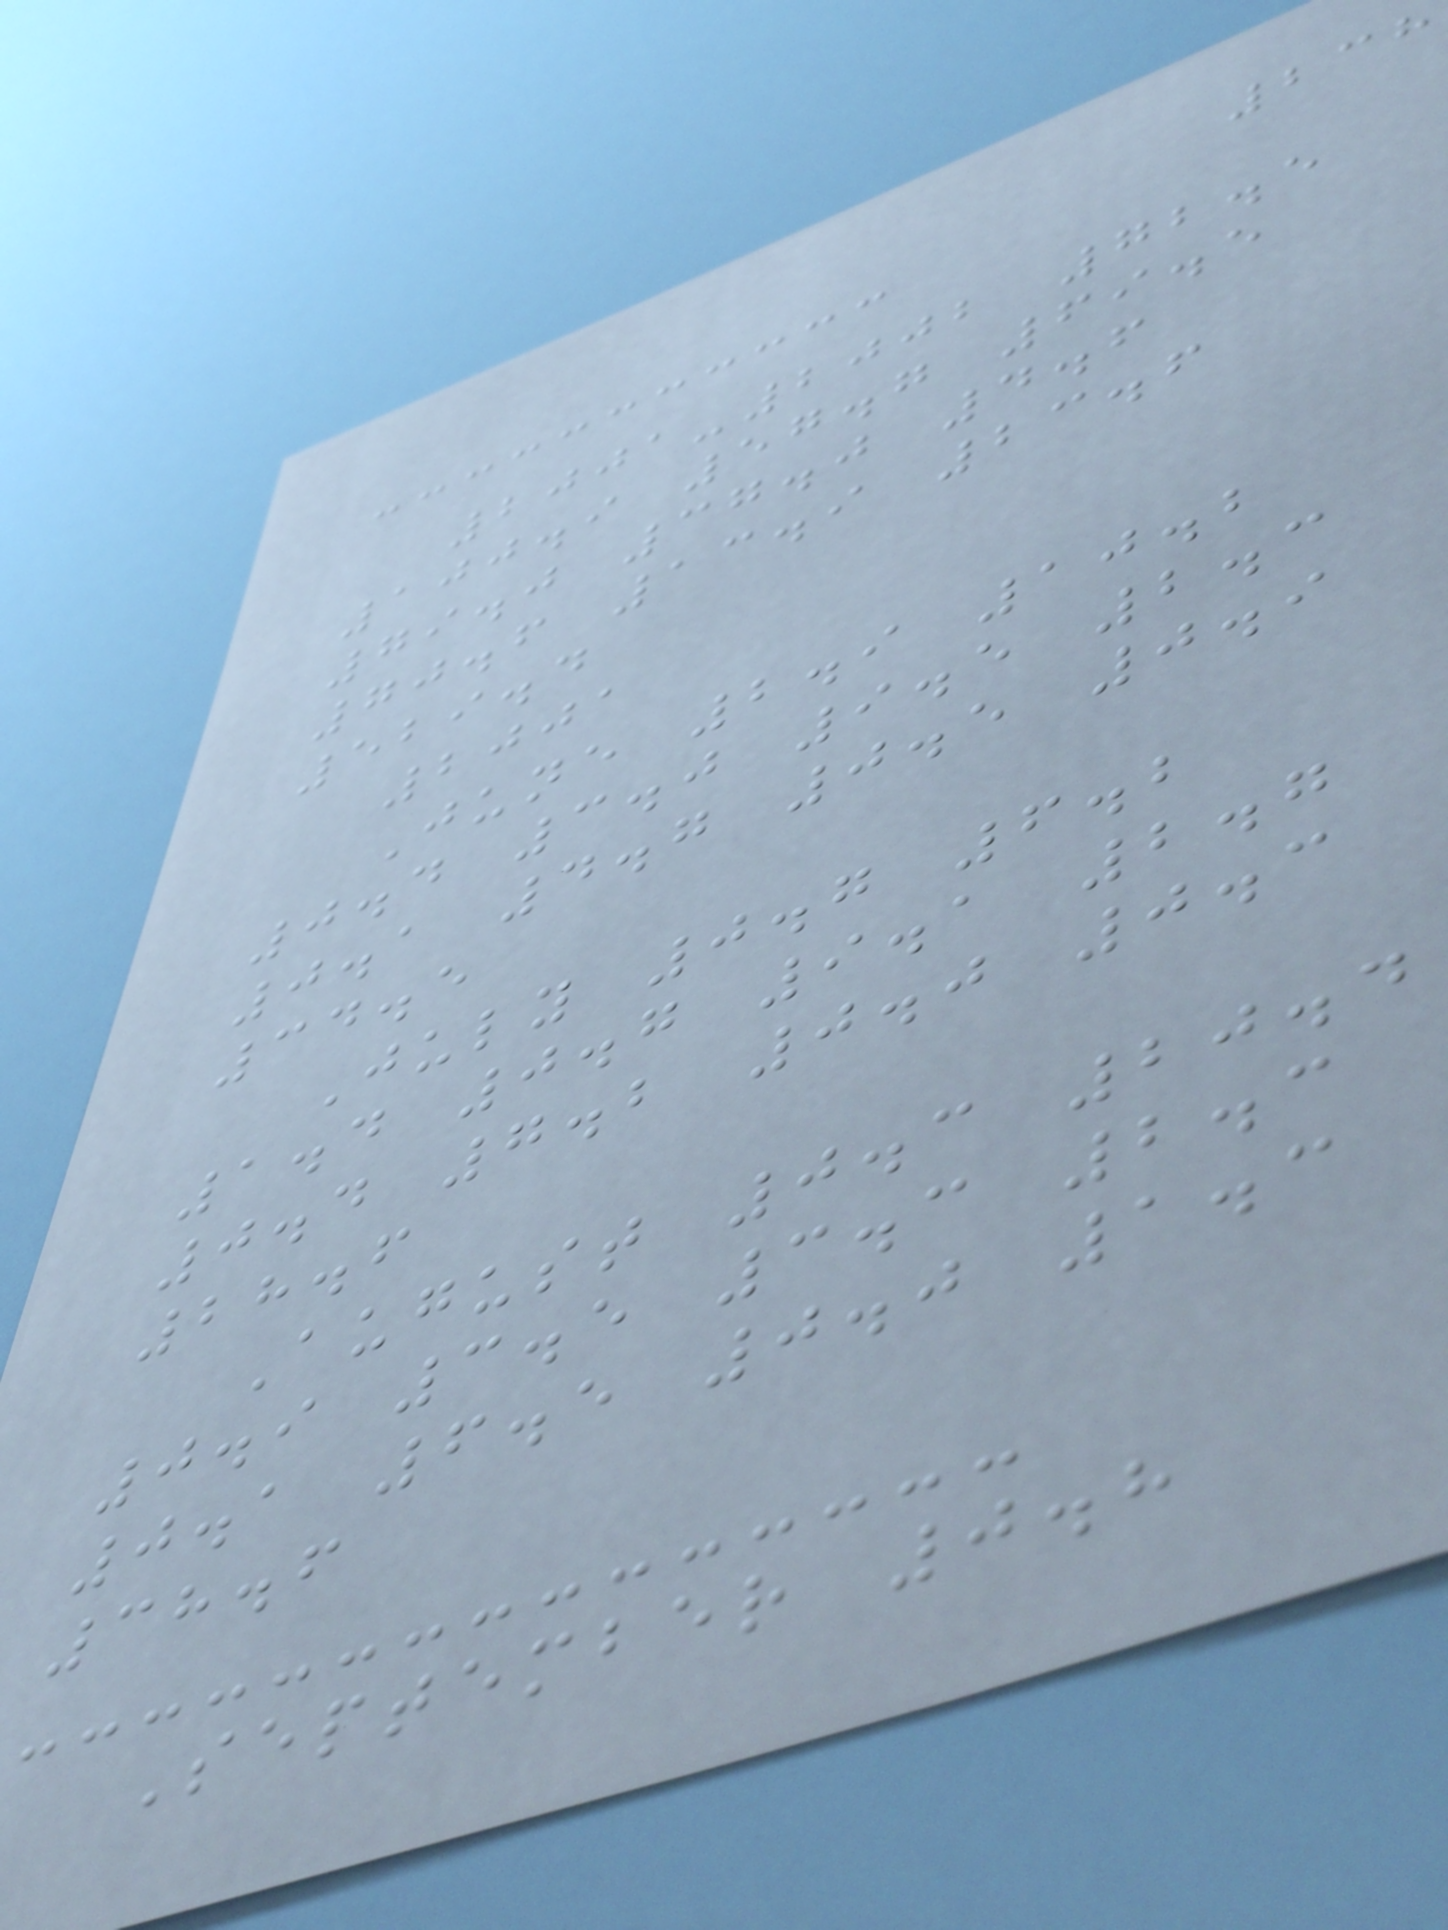238
2001-2002 72.5
100.9 57.7 69.5
79.0 37.0 4.6
70.6 13.9 23.6
529.4
2001
June 2.9 10.2
0.4 3.0 9.5 2.3
0.1 4.7 0.5 0.9
34.5
July 0.7 6.2
1.4 0.7 9.1 2.7
0.4 7.2 0.0 0.3
28.6
August 0.3 20.4
0.9 3.5 3.3 2.3
0.1 6.5 0.0 1.3
38.6
September 0.8
